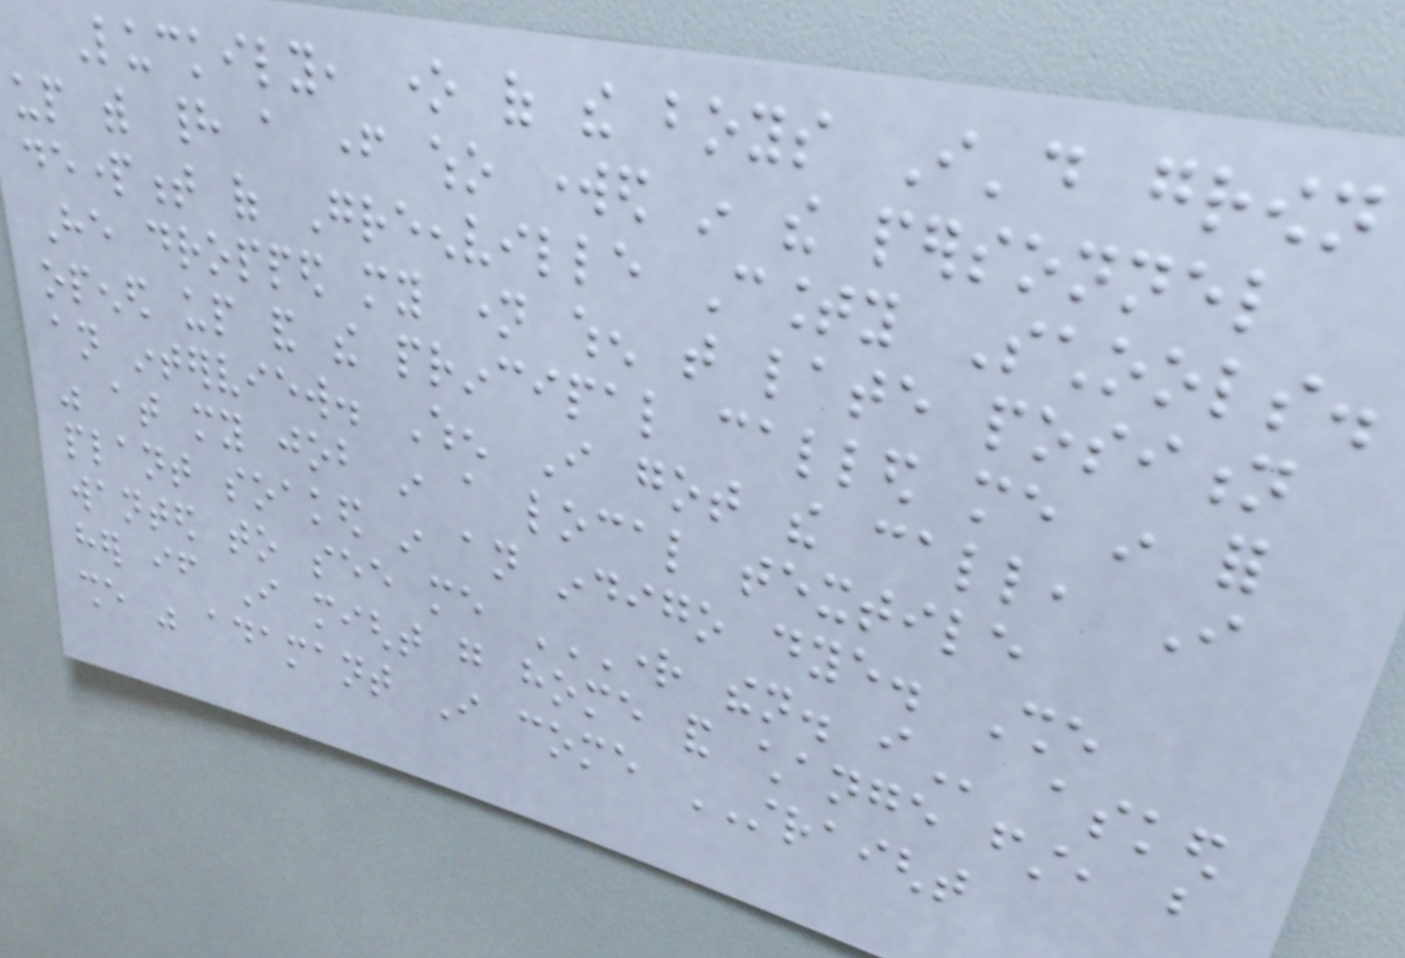Luckily, one of the boys I'd grown
up with had a father who worked in the personnel
department of Greenville County Schools.
He dropped my name when that late position
opened up and the principal called me in for
an interview. When I got the call, I
was at my job in a local textile
plant soaked in an indigo dye. She
wanted to see me RIGHT THEN. I asked
her if I might go home and change first, but
she was adamant I come STRAIGHT
